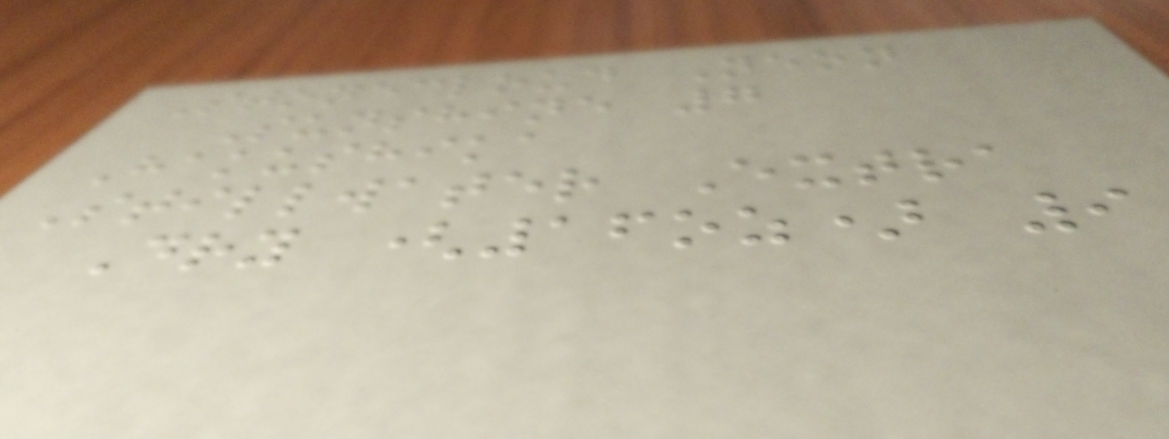Stonecloud Neon
Sunshine 7
Hakushika
Stillwater Extra
Dry (16oz) 9
